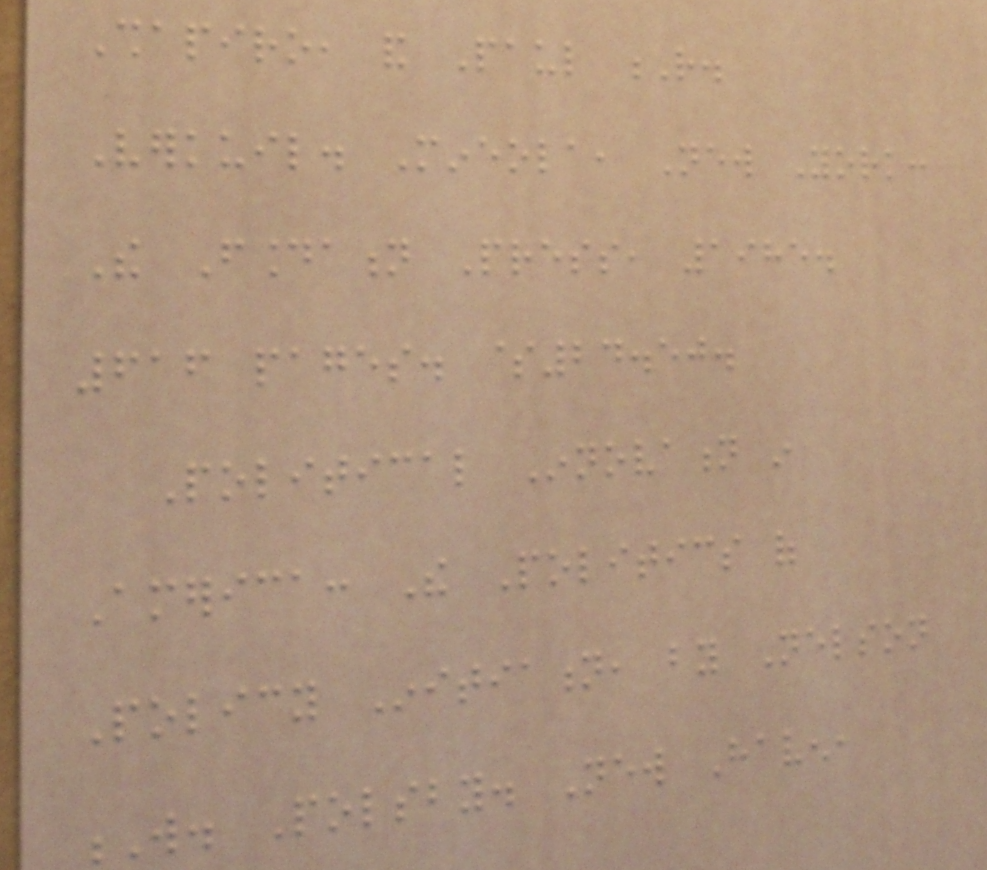Shapiro, and Paul R.
Verkuil. Mineola, New York:
The Foundation Press, 1985.
616 pages. $24.50.
Political Innovation in
America: The Politics of
Policy Initiation, by Nelson
W. Polsby. New Haven,
